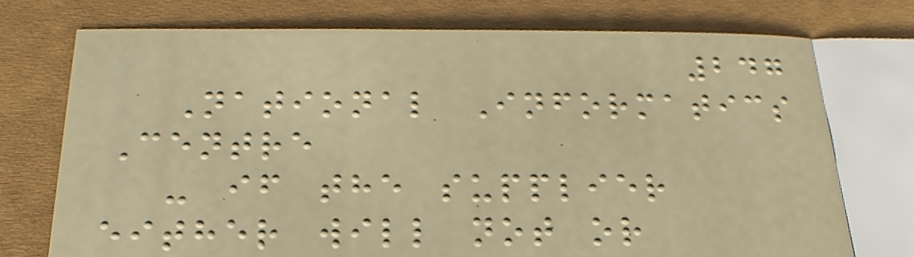247
National Informatics
Centre
- if the supplier
either will not or
